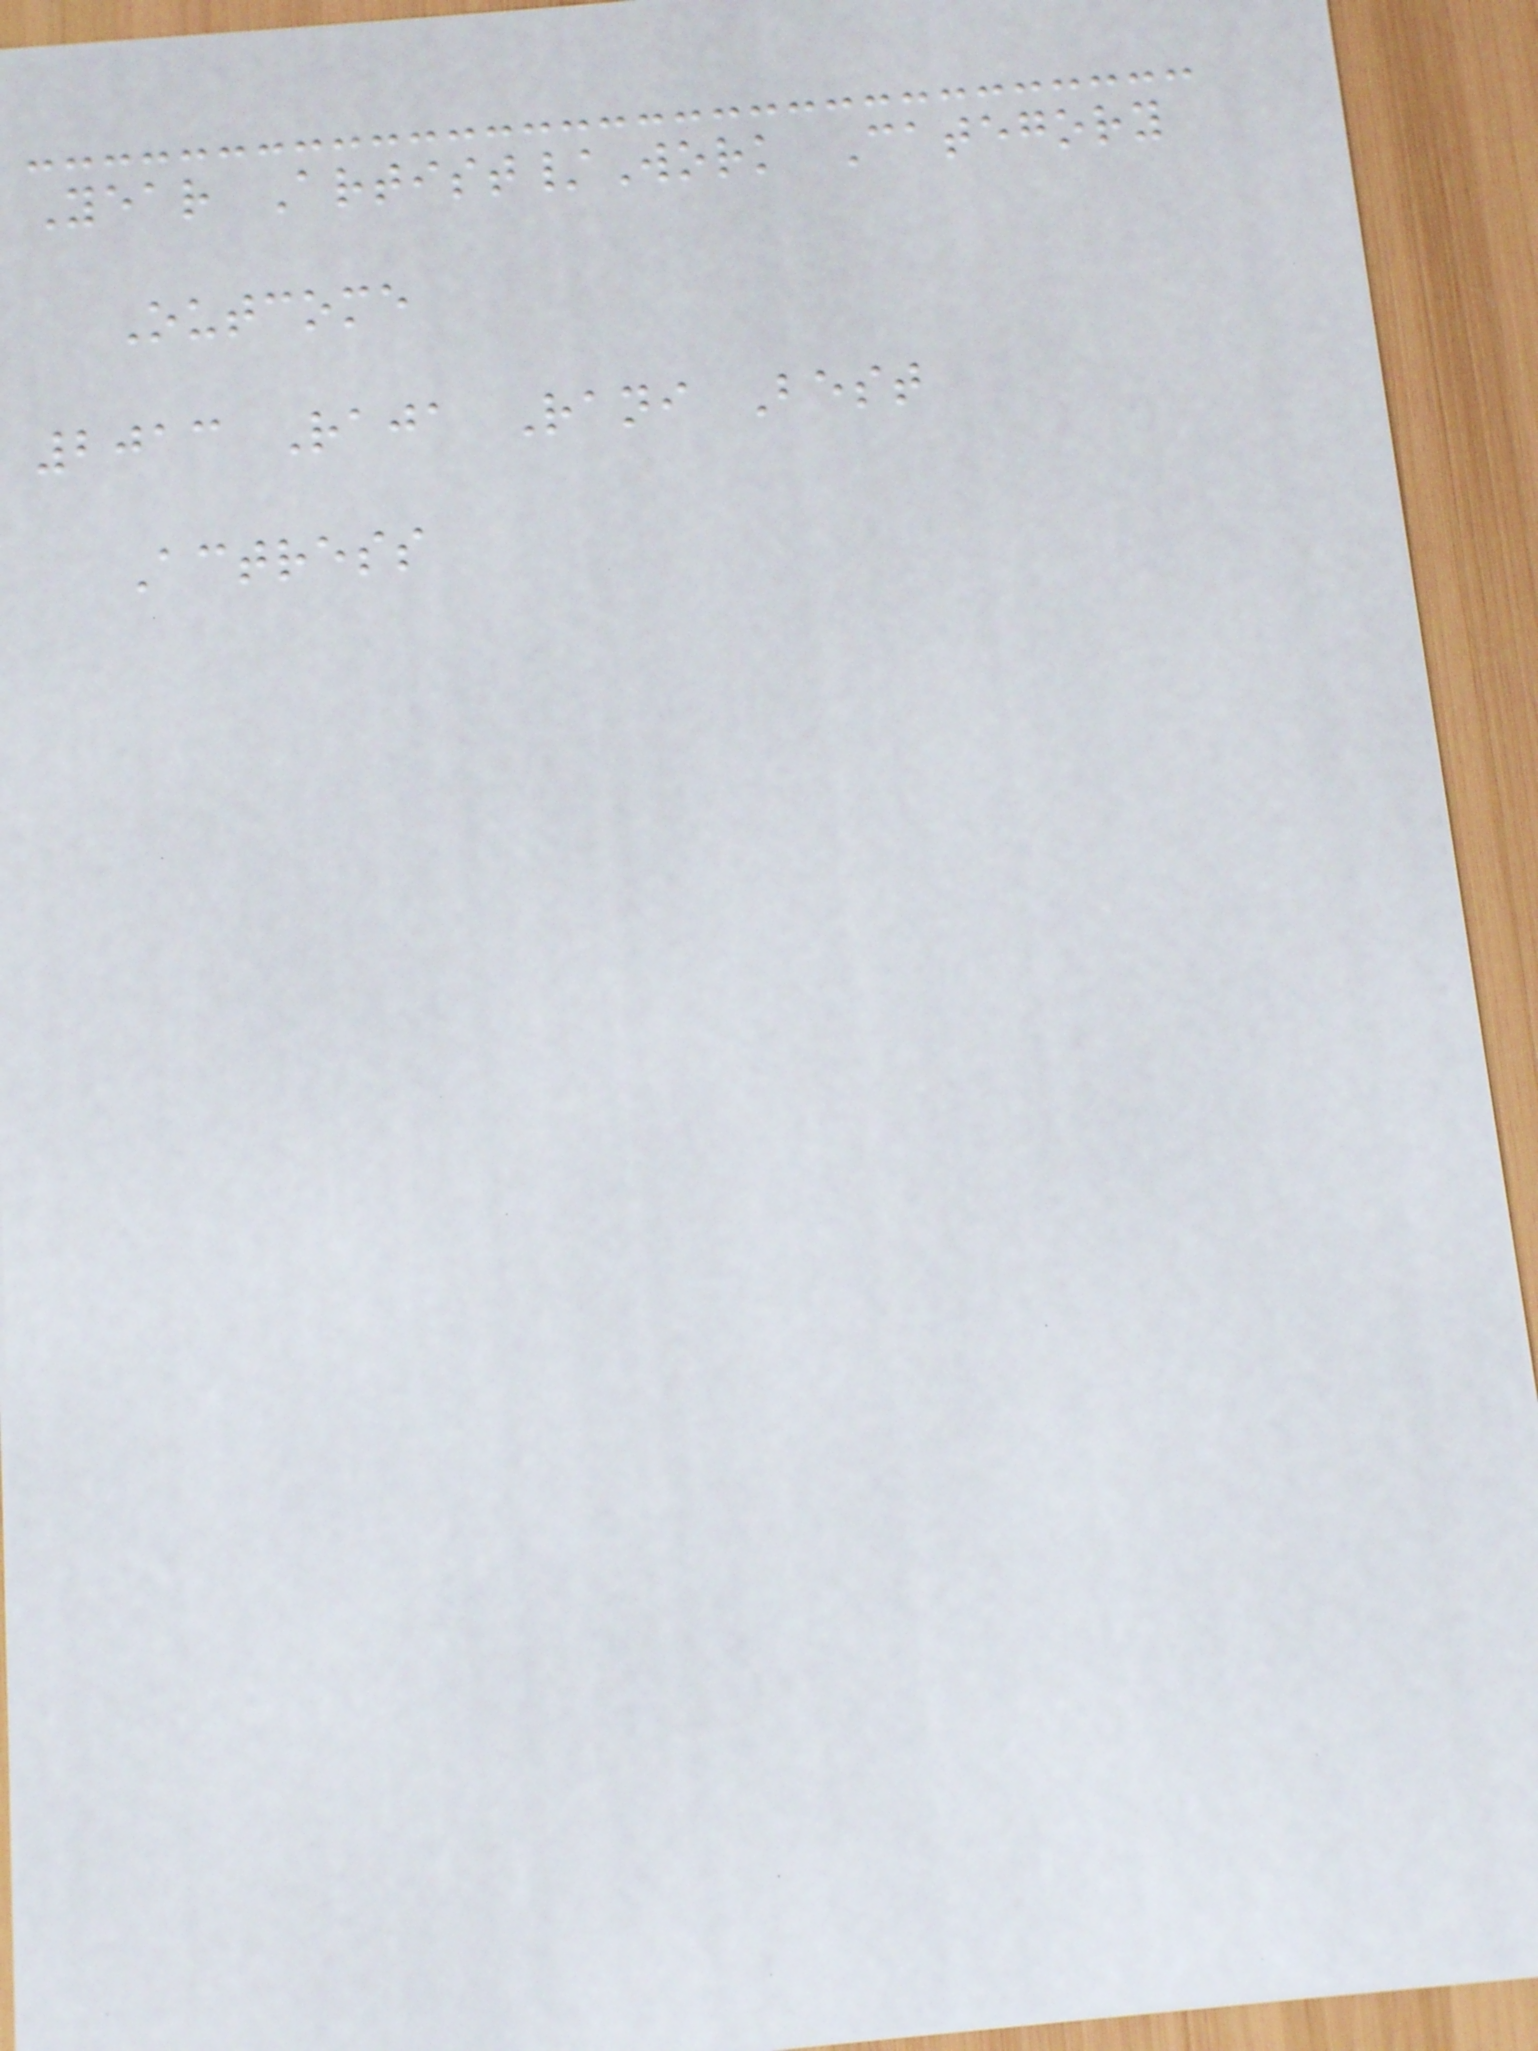Year Artist/Work Category
Outcome
2013 Raja Rani Best
Actress
